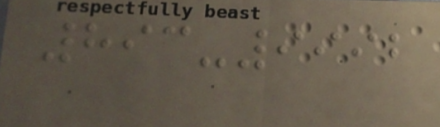893-9992
